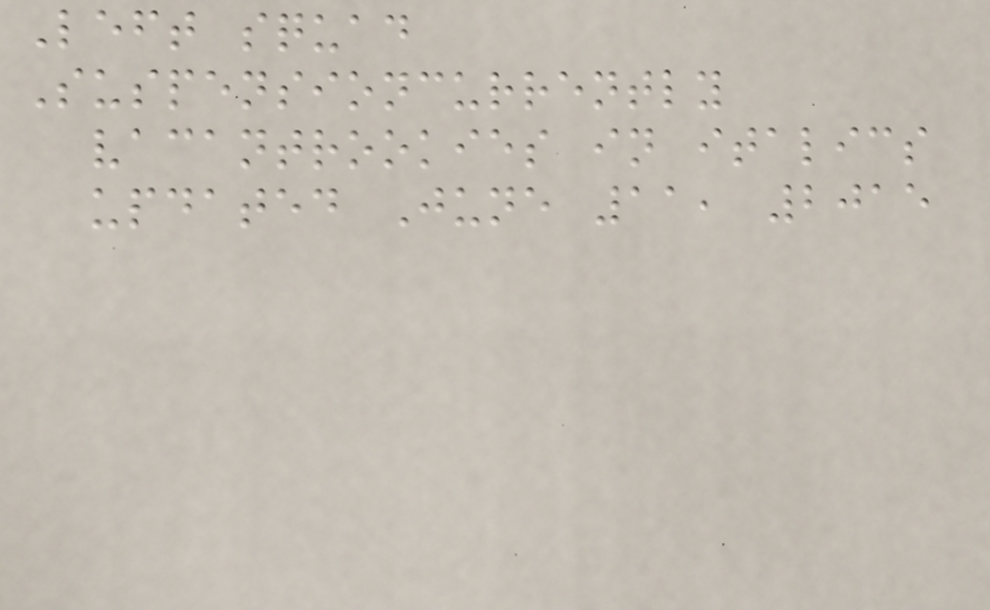Left squad
Suspensioncurrently
vacantrookies in italics
updated June 11, 2015
